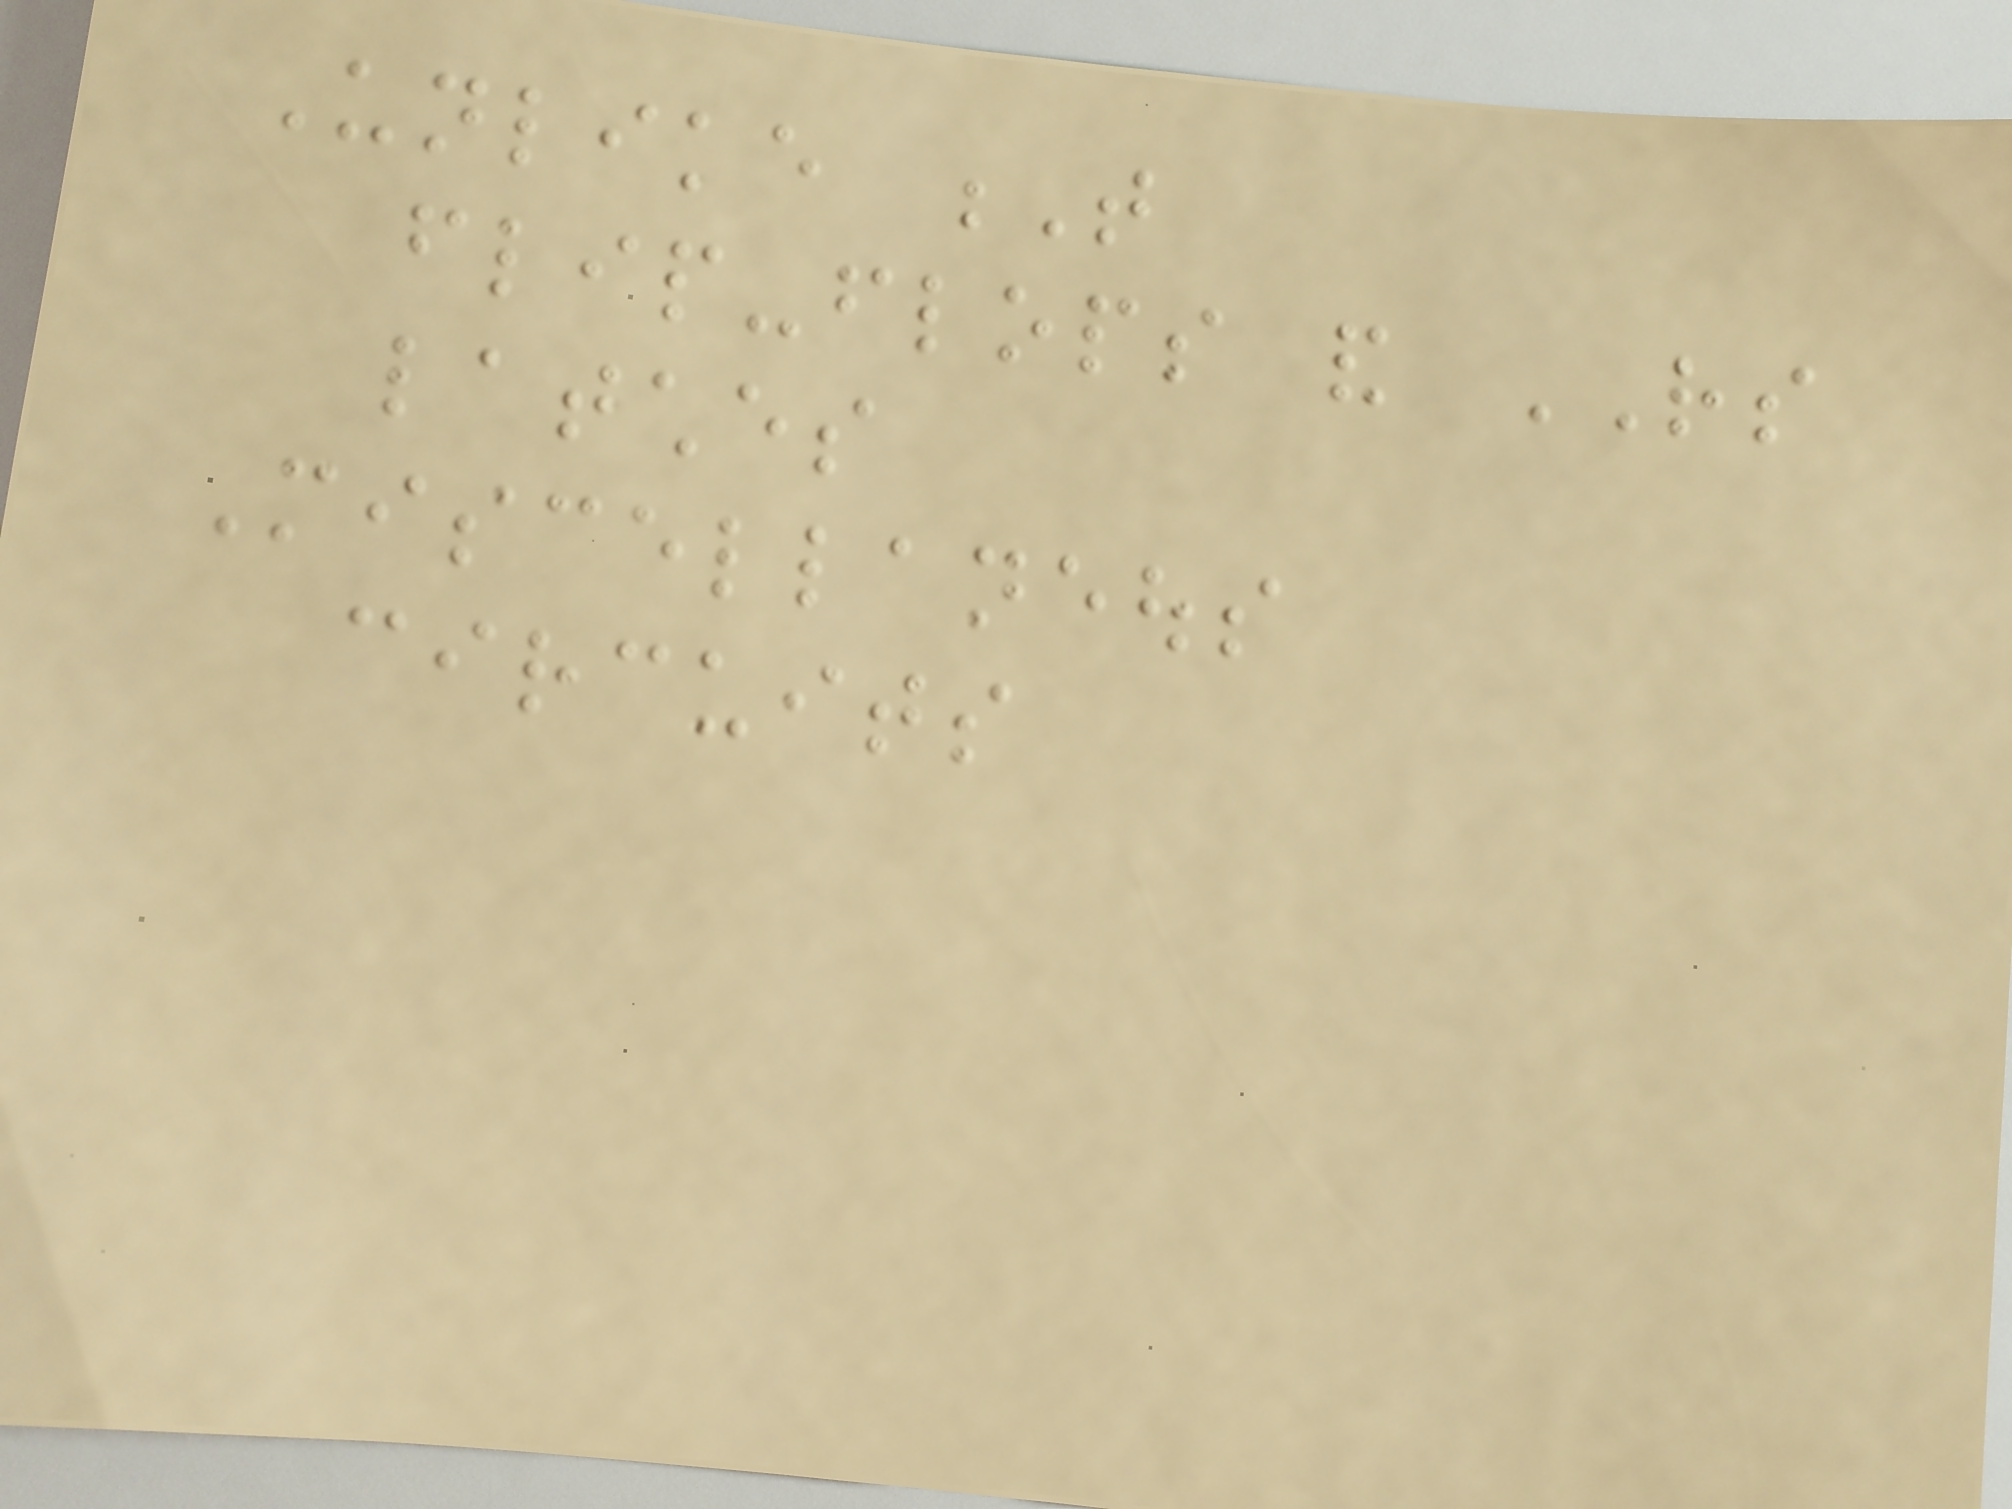Unlike T
flip-flops and RS
latches
Miscellaneous
circuits
